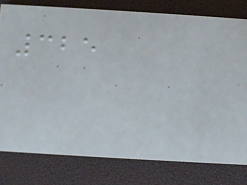325
